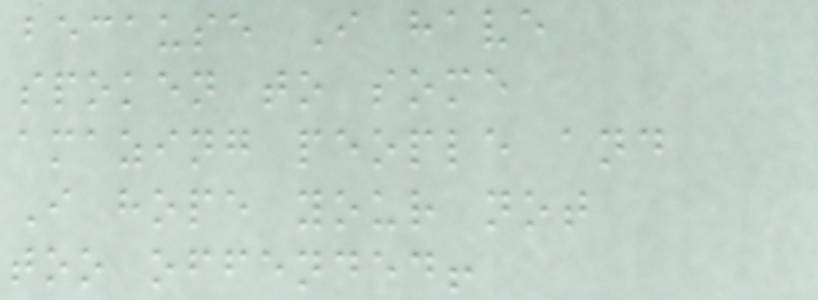because I have
spoken to some
amazing people and
I hope your not
too offended!
